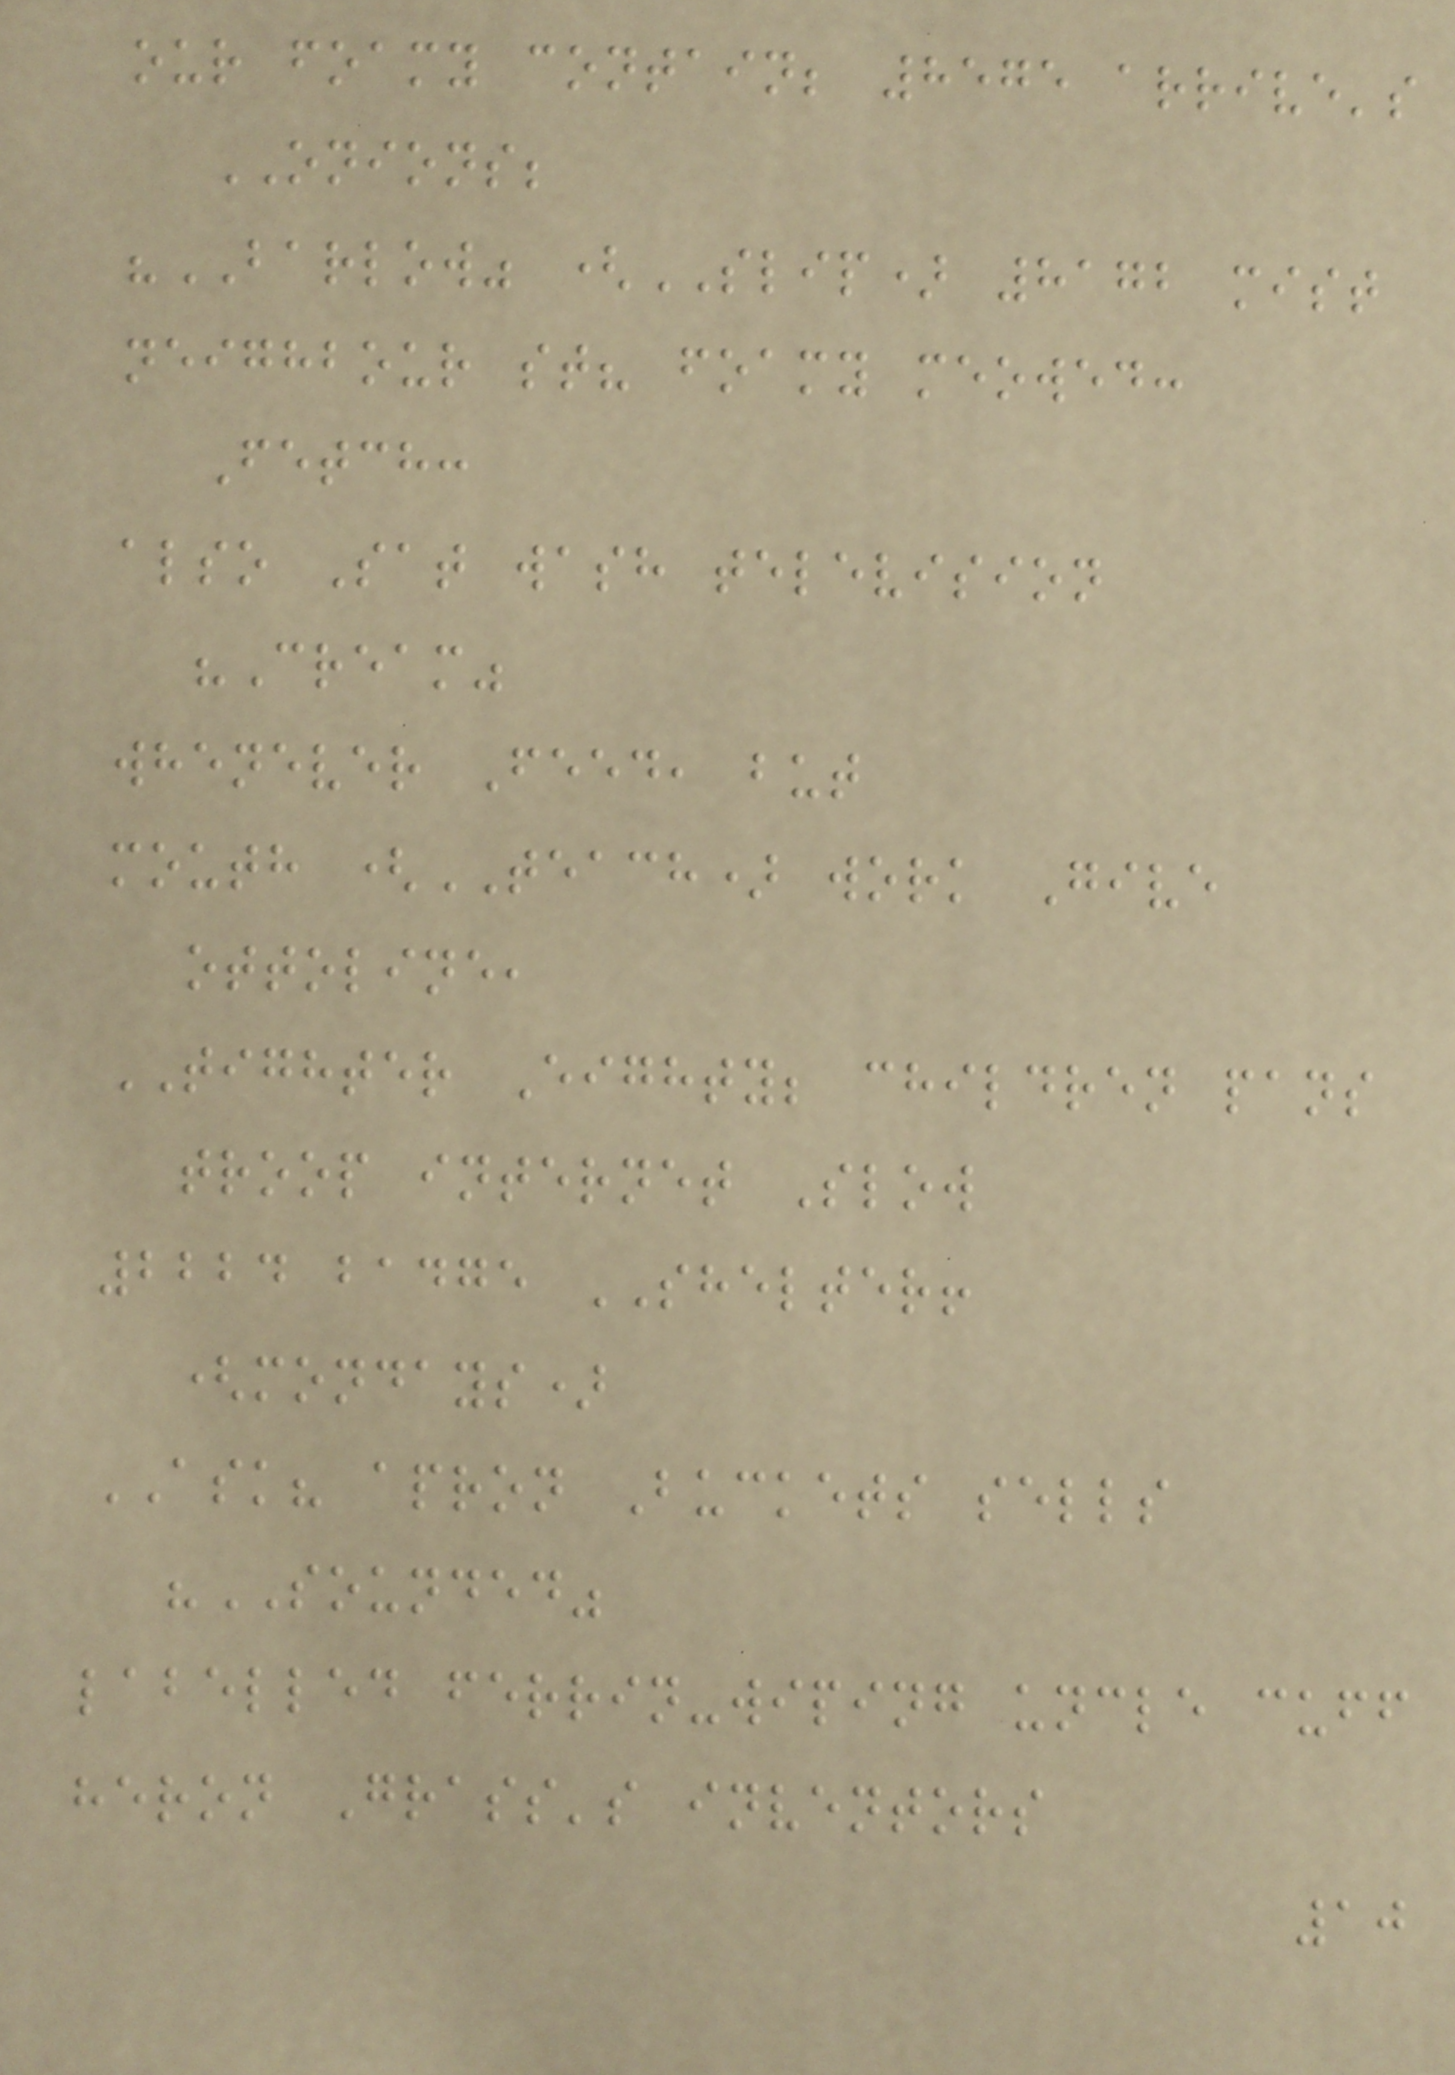our foamy contain; 8575 arrive's
ONIONS;
"BARLOW" (SLIP) 8172 mist
neighbour st? foamy meowed:
Fetch:
also Sat wash television
"Cream"
whenever Feed, but
mouth (TEACH) work Give
ottoline,
TIGHTER Eighty; children pans
troop internet Slow
2224 badge SHELTER!
(mondays)
ASK? apron Buckets sells
"SOUNDED"
labelled ferrin-wiping uncle cuff
heron Grass's inventors
10
